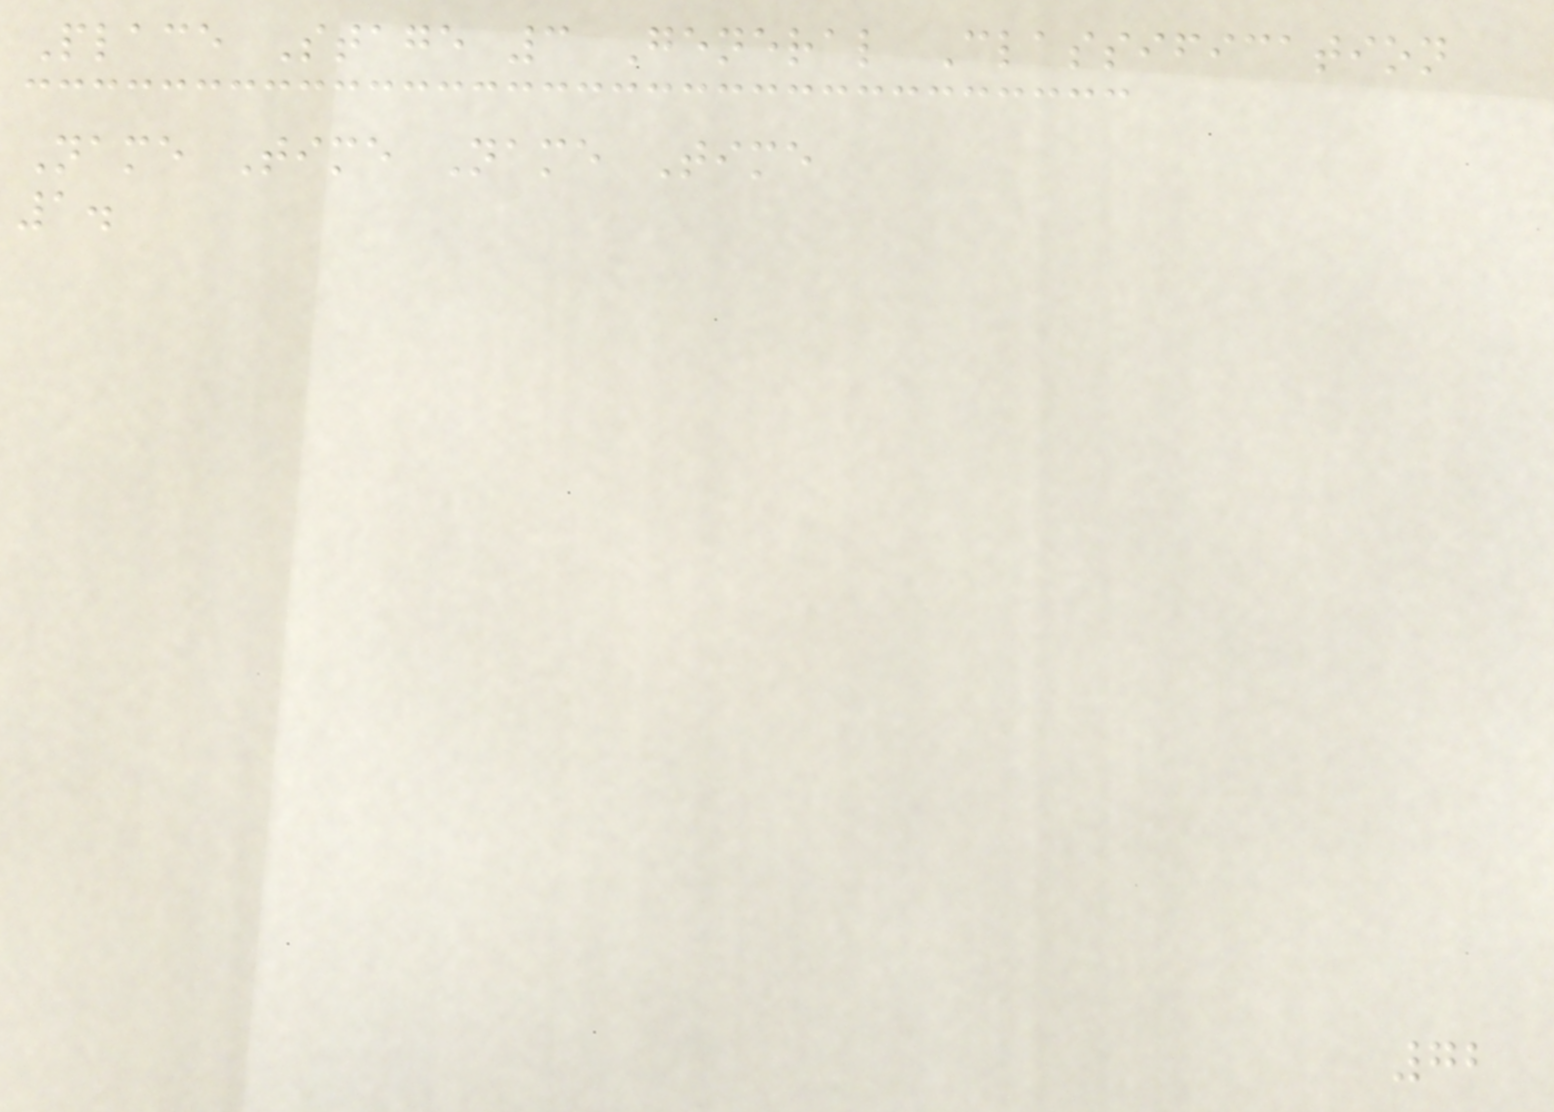Place Stage 3 General Classification
Name Time Name Time
1.
72
